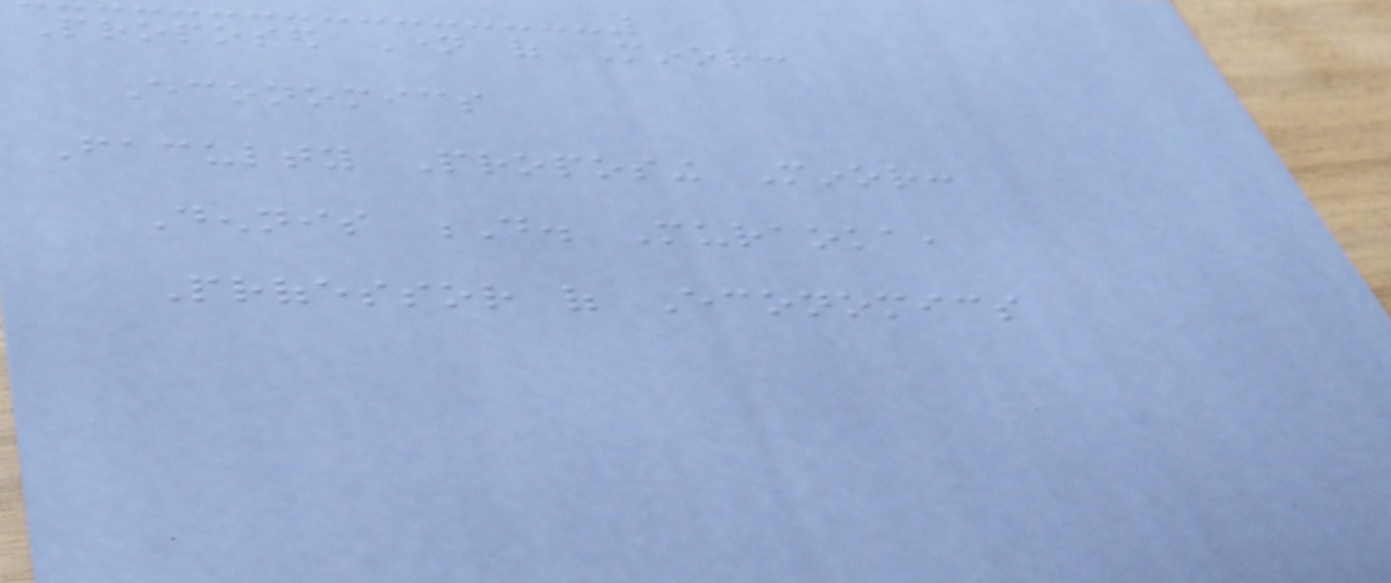Proposed Name of Minor:
Economics
Faculty Proposing Minor:
Dennis D. Muraoka,
Professor of Economics
